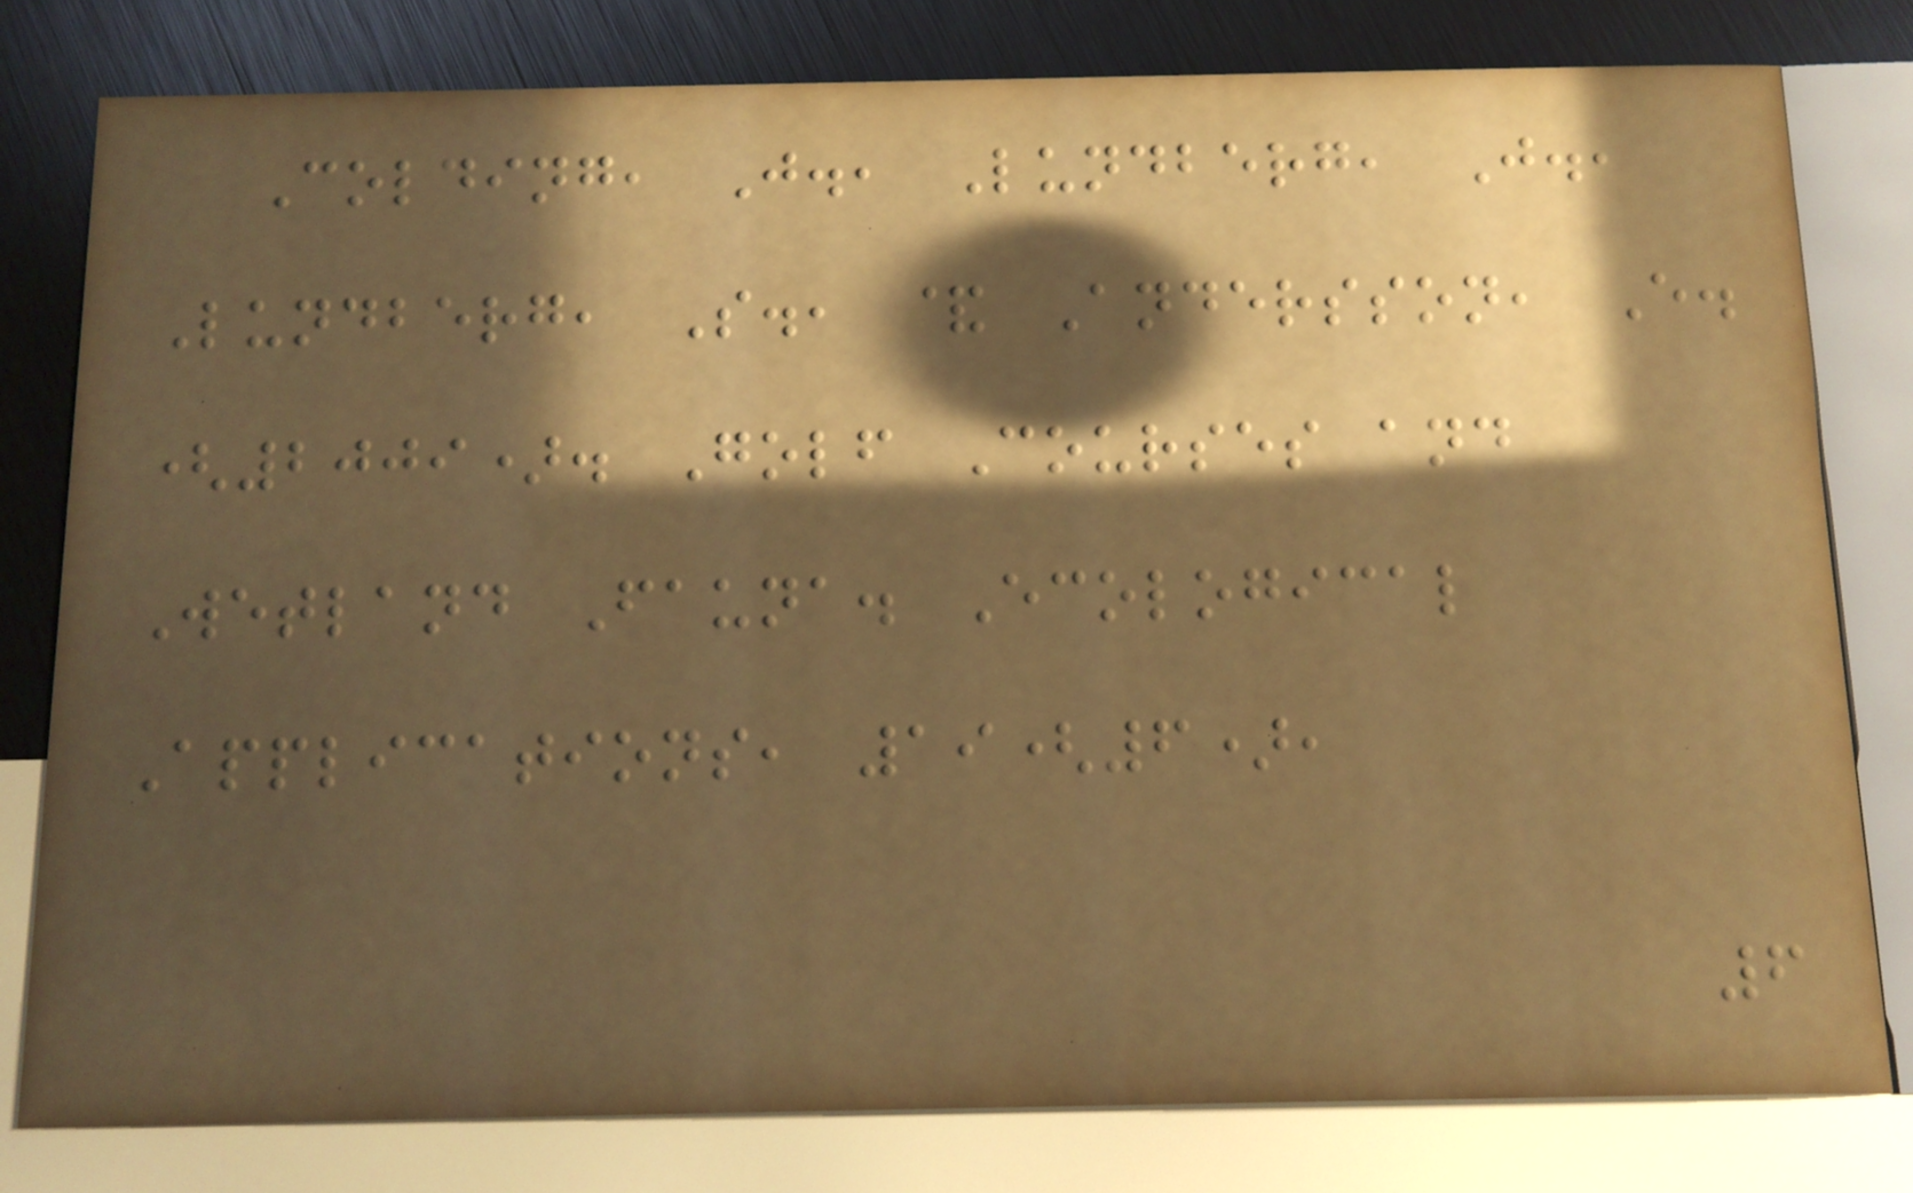Colding, J., Lundberg, J.,
Lundberg, S., & Andersson, E.
(2009). Golf Courses and
Wetland Fauna. Ecological
Applications, 19(6),
6
